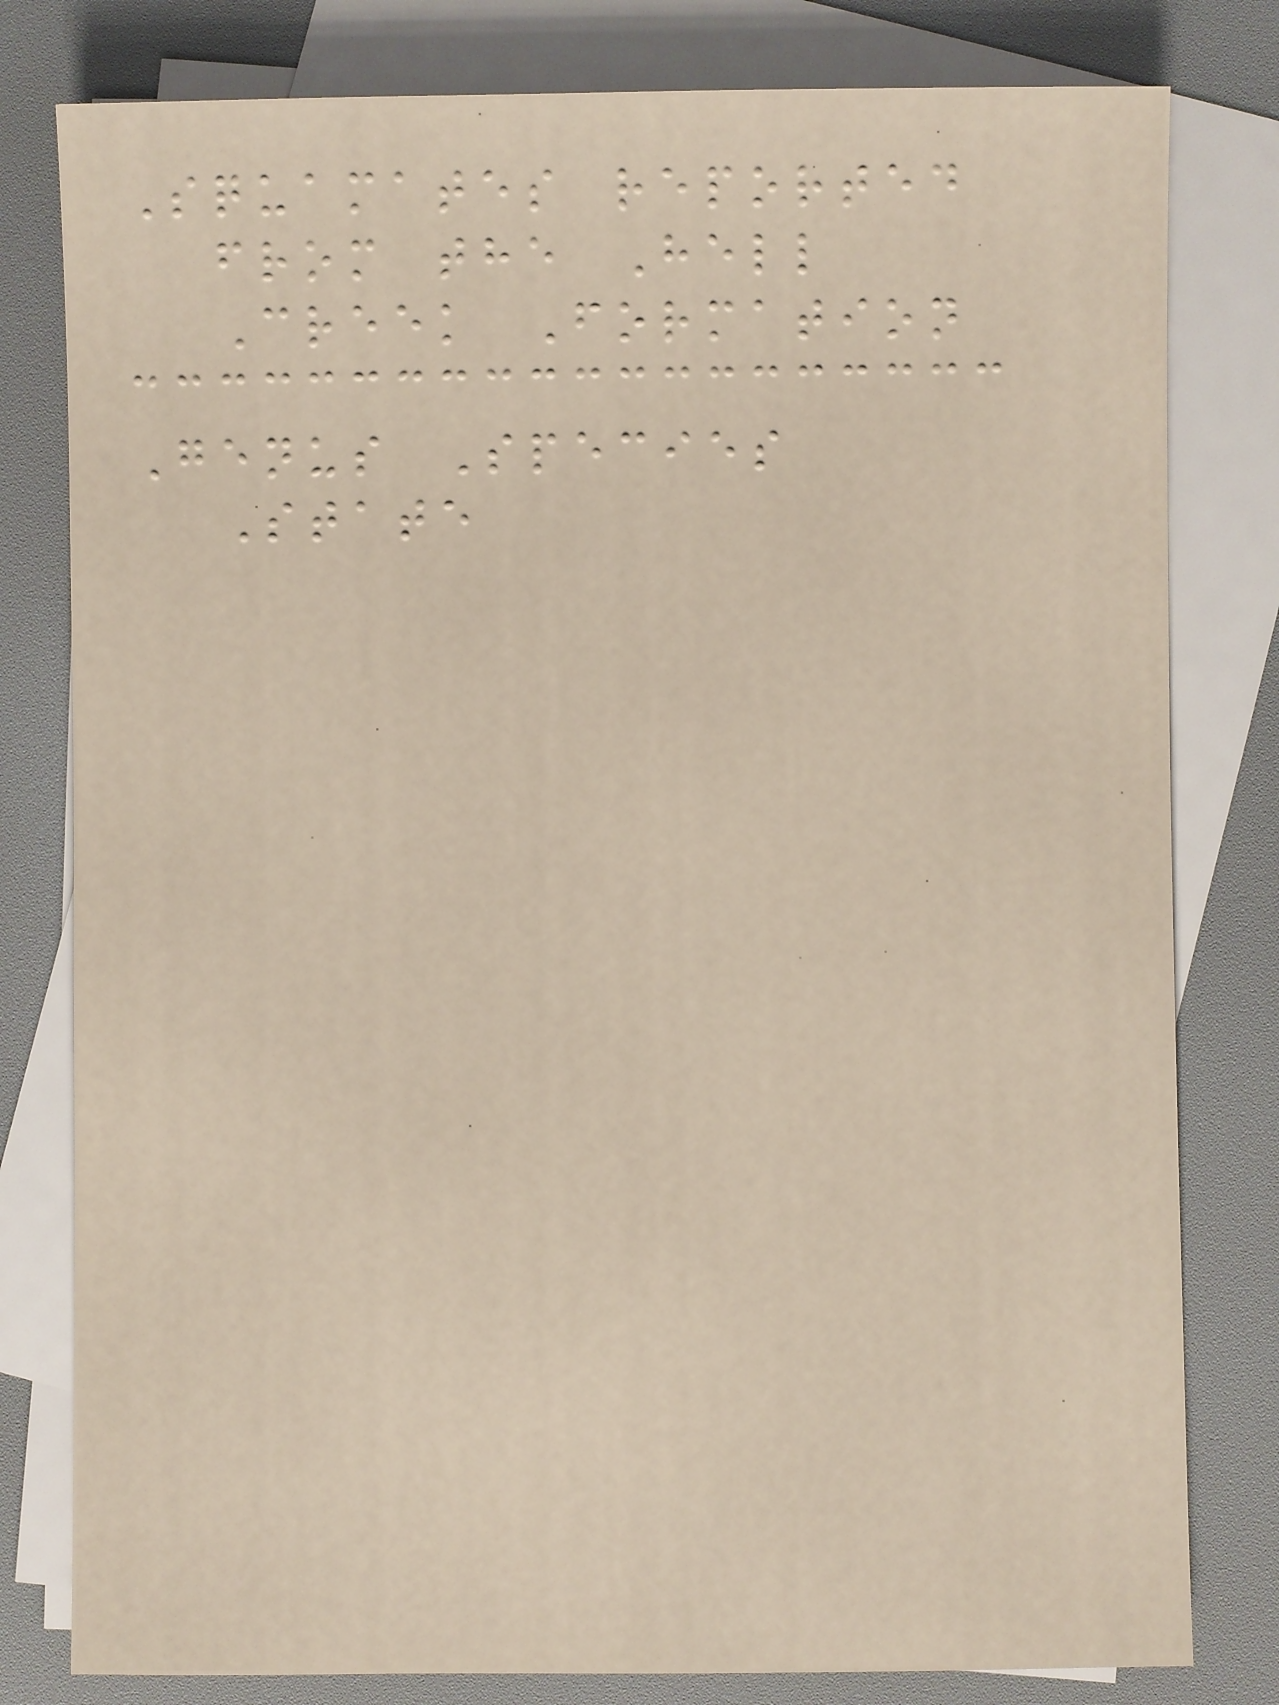Squamates reported
from the Hell
Creek Formation
Genus Species
State
